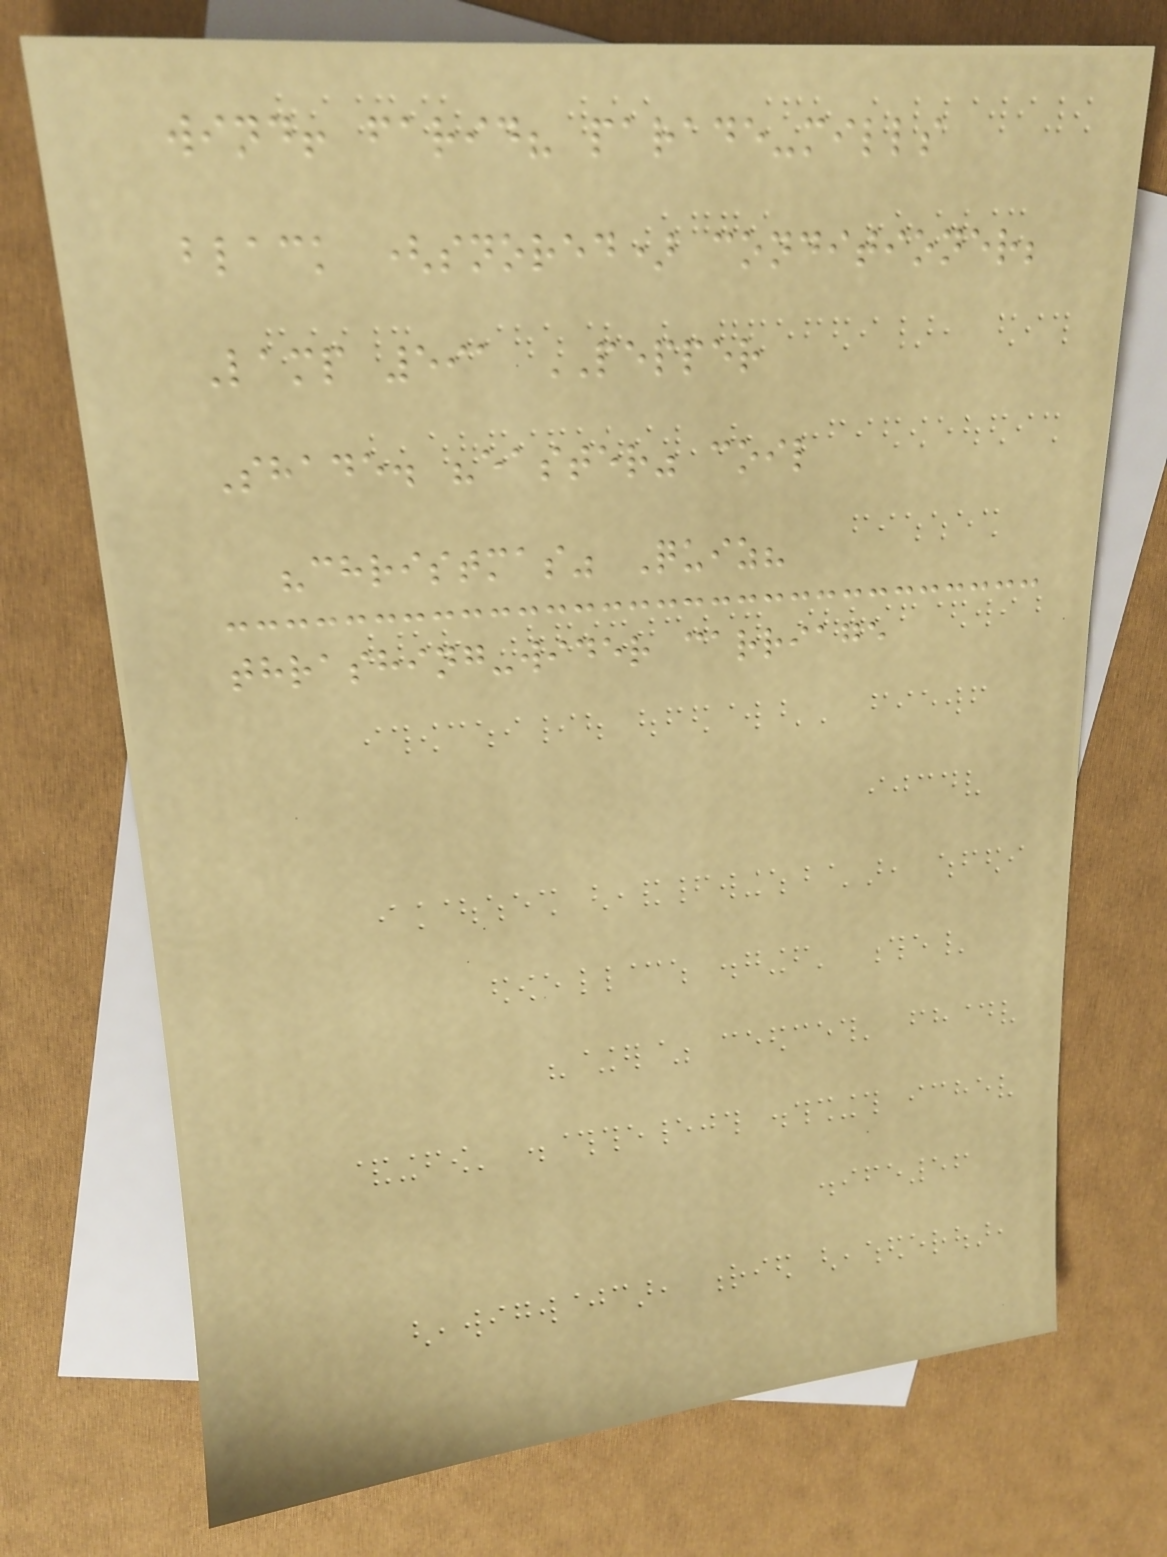wind! farid? parade-mills
black (snored) conditioner;
Lamp 591 PEPPER
Shade. "easter" coil
"christmas" Quiz?
thrashing-wider carriage
